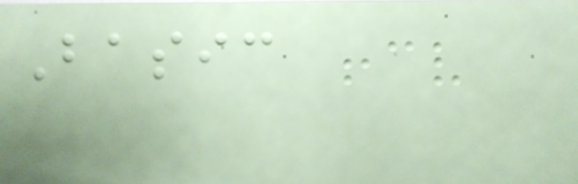Basic
